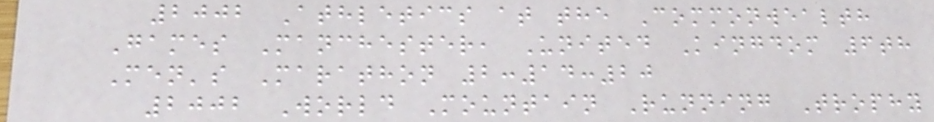2002 Athletics at the Commonwealth
Games Manchester, United Kingdom 6th
Men's Marathon 2:14:20
2002 World Mountain Running Trophy
